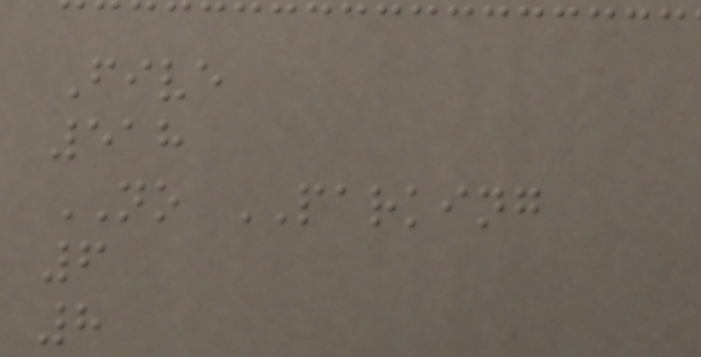Five
518
NO PARKING
6
8
